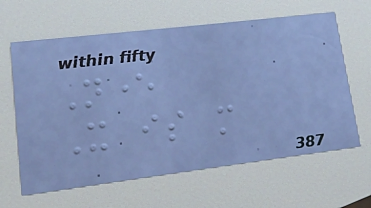Never
It is more
